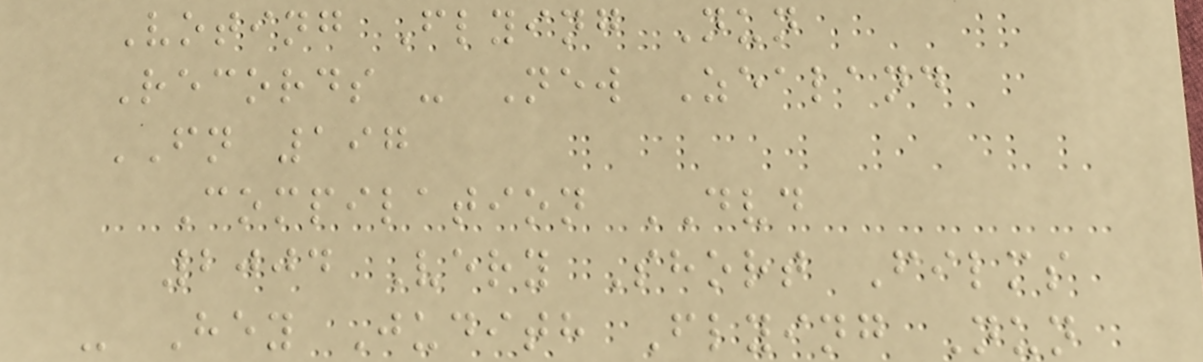Voting Flying Nun
Records - New Zealand
FN 197
Compilation DVD
2004 Very Short Films
- Hey Judith Flying Nun
